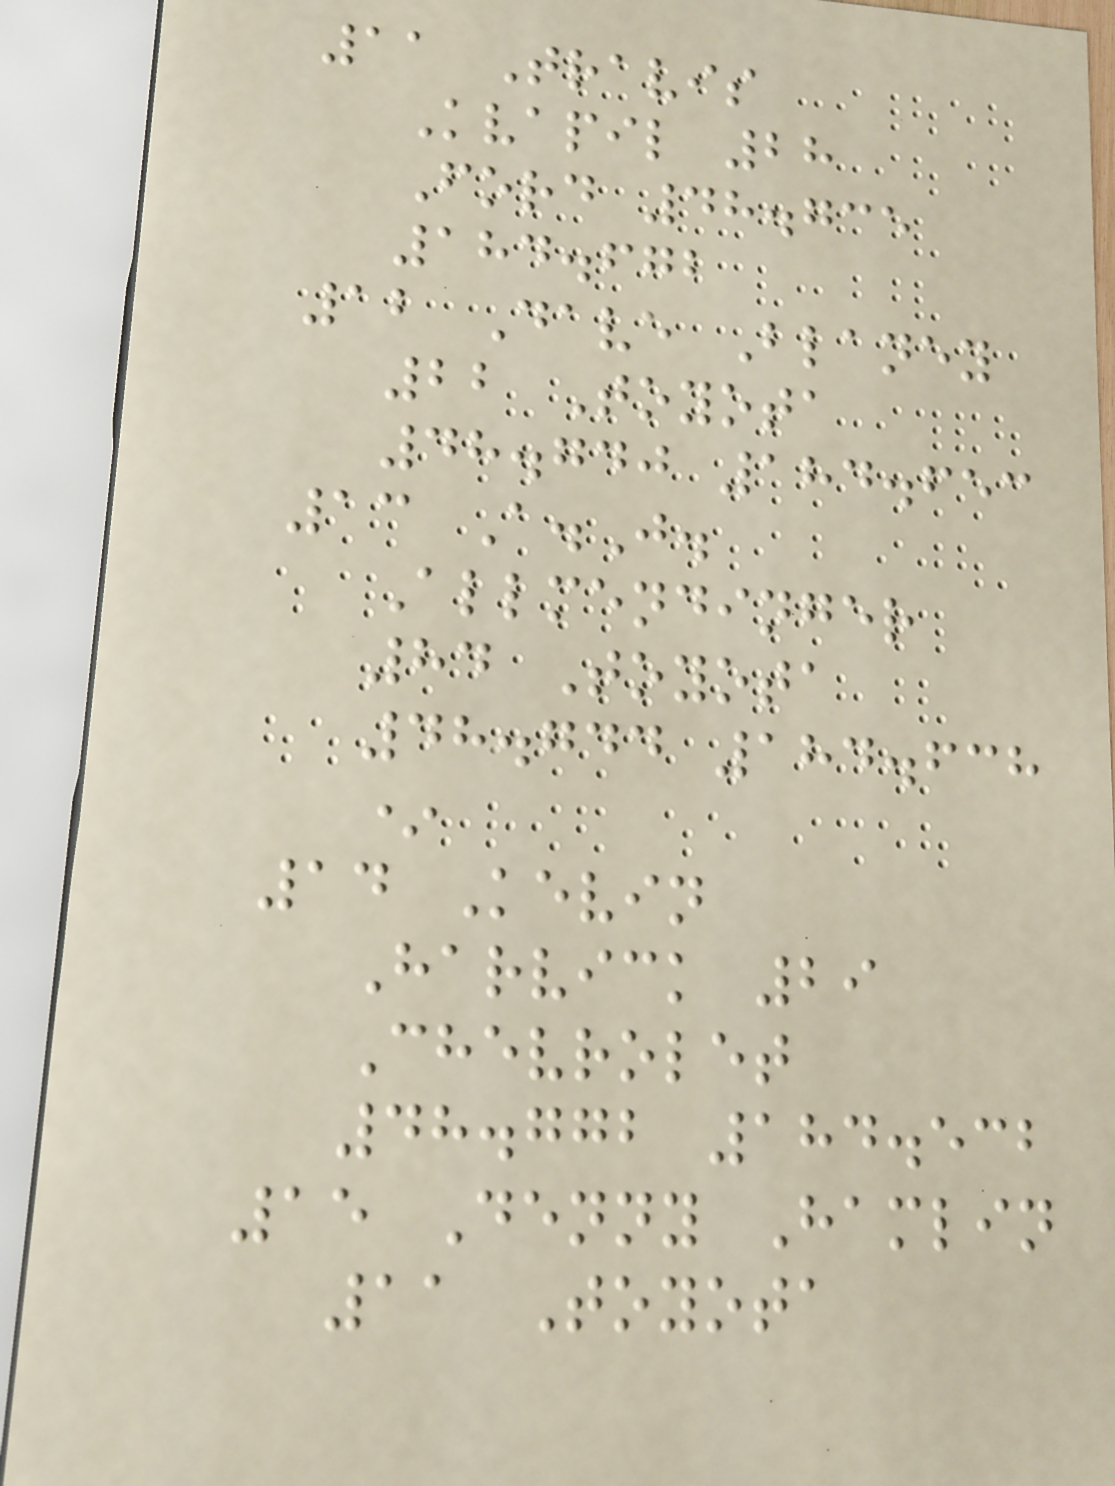11 Travis
Kvapil 28
Ford 48.735
184.672
12 Dave Blaney
22 Toyota
48.740 184.653
13 A.J.
Allmendinger
84 Toyota
48.744 184.638
*
14 Kevin
Harvick 29
Chevrolet
48.772 184.532
15 Denny Hamlin
11 Toyota
